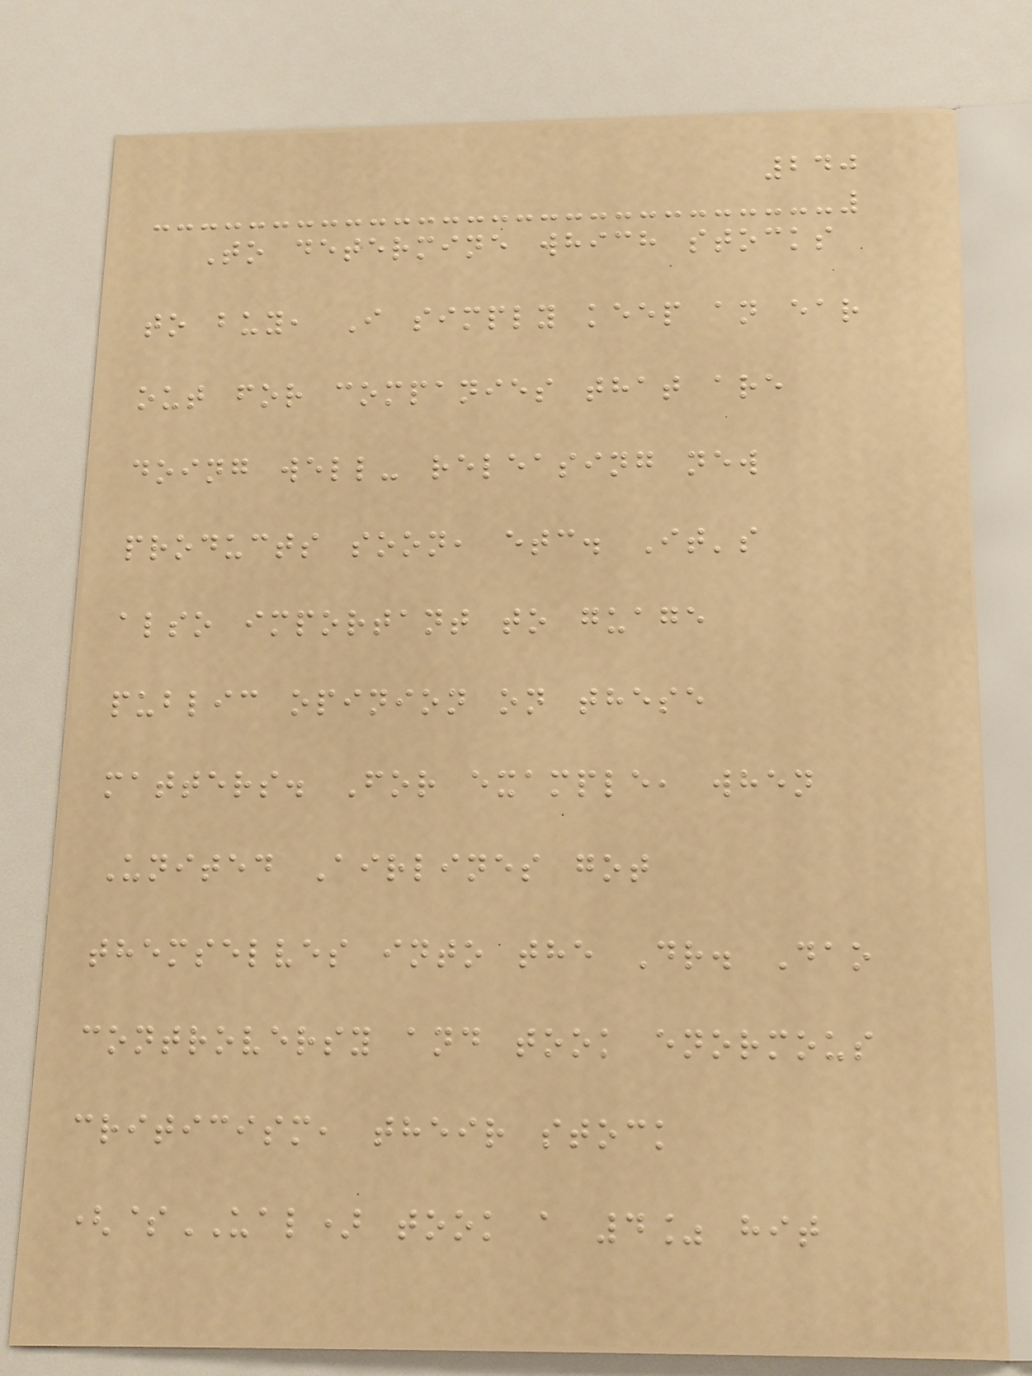240
To determine which stocks
to buy, I simply keep an ear
out for companies that are
doing well- releasing new
products soon, etc. It's
also important to guage
public opinion on these
matters. For example, when
United Airlines got
themselves into the Dr. Dao
controversy and took enormous
criticism, their stock
($UAL) took a 4% hit
